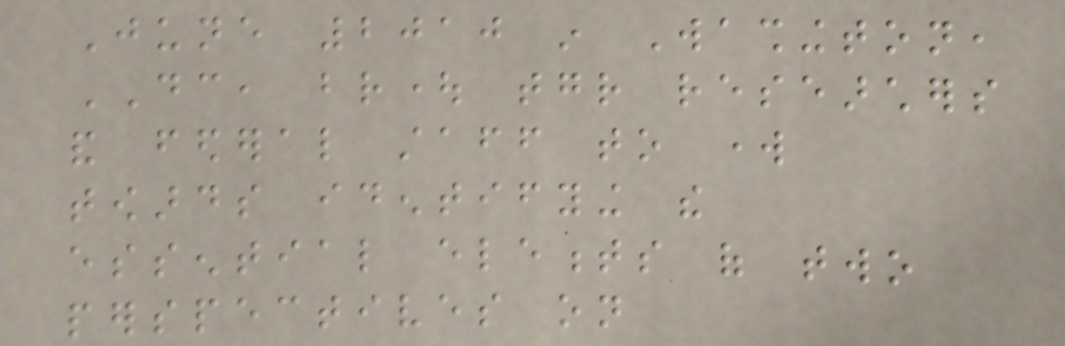June 2010 in Washington,
DC, brought together researchers
and federal staff to work
towards identifying the
essential elements of two
perspectives on
